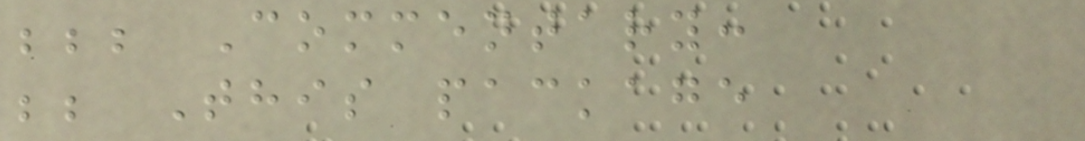;;; Commentary:
;; This package
